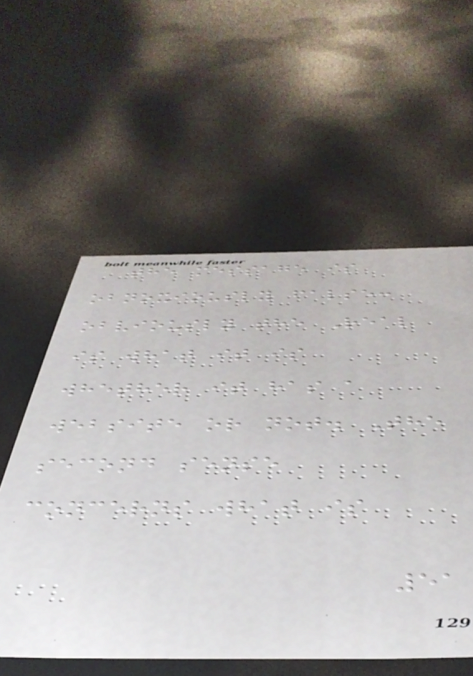the message is
obnoxiously false:
obviously the Real
is what it is
whether it has a
website or not. The
second sense
concerns what is
51
